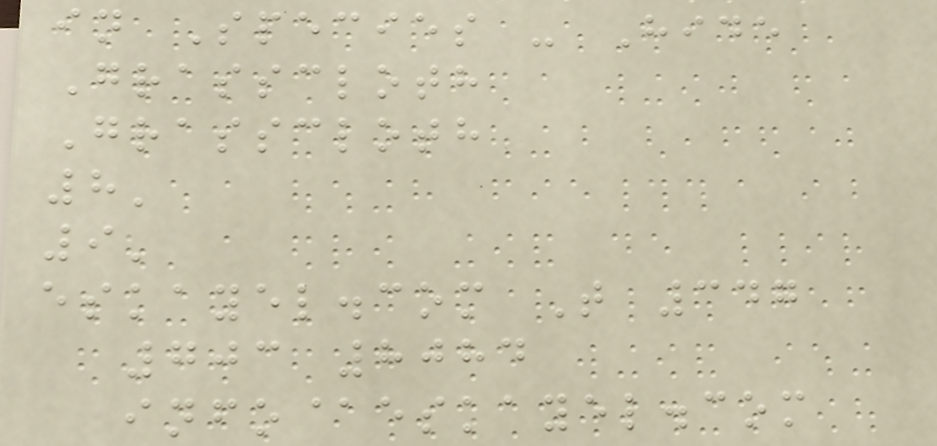in Species - Hide
Grasscloth
Grasscloth
8'
9'
eskayel.com T 347
703 8084
info@eskayel.com
